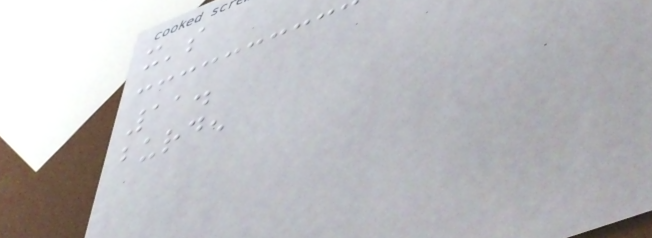it's
11.
burden
